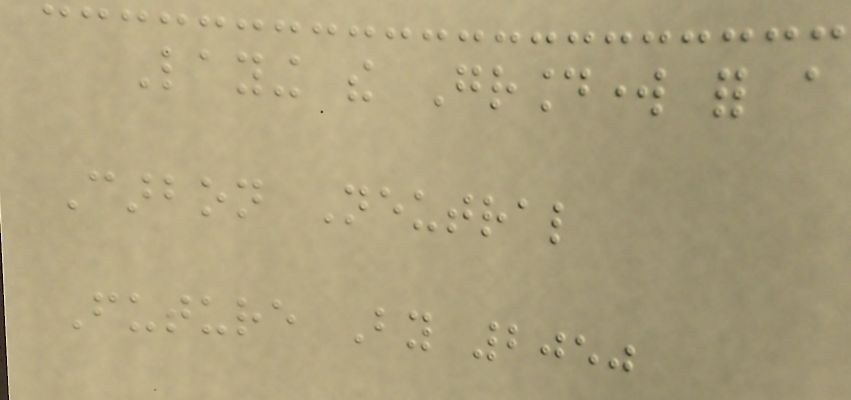Laying the Groundwork for a
Carbon Neutral
Future By 2050
